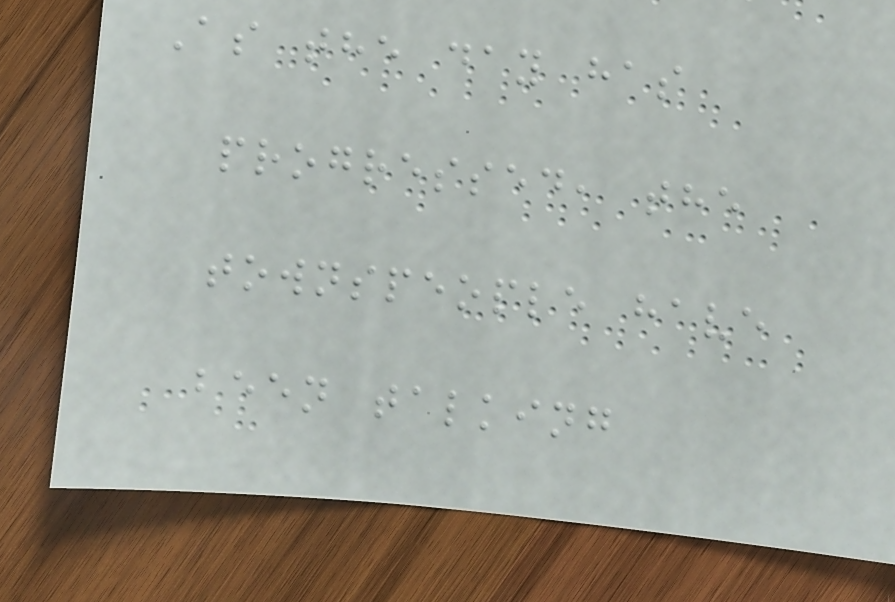As the day has
progressed, the
townspeople have
been talking
